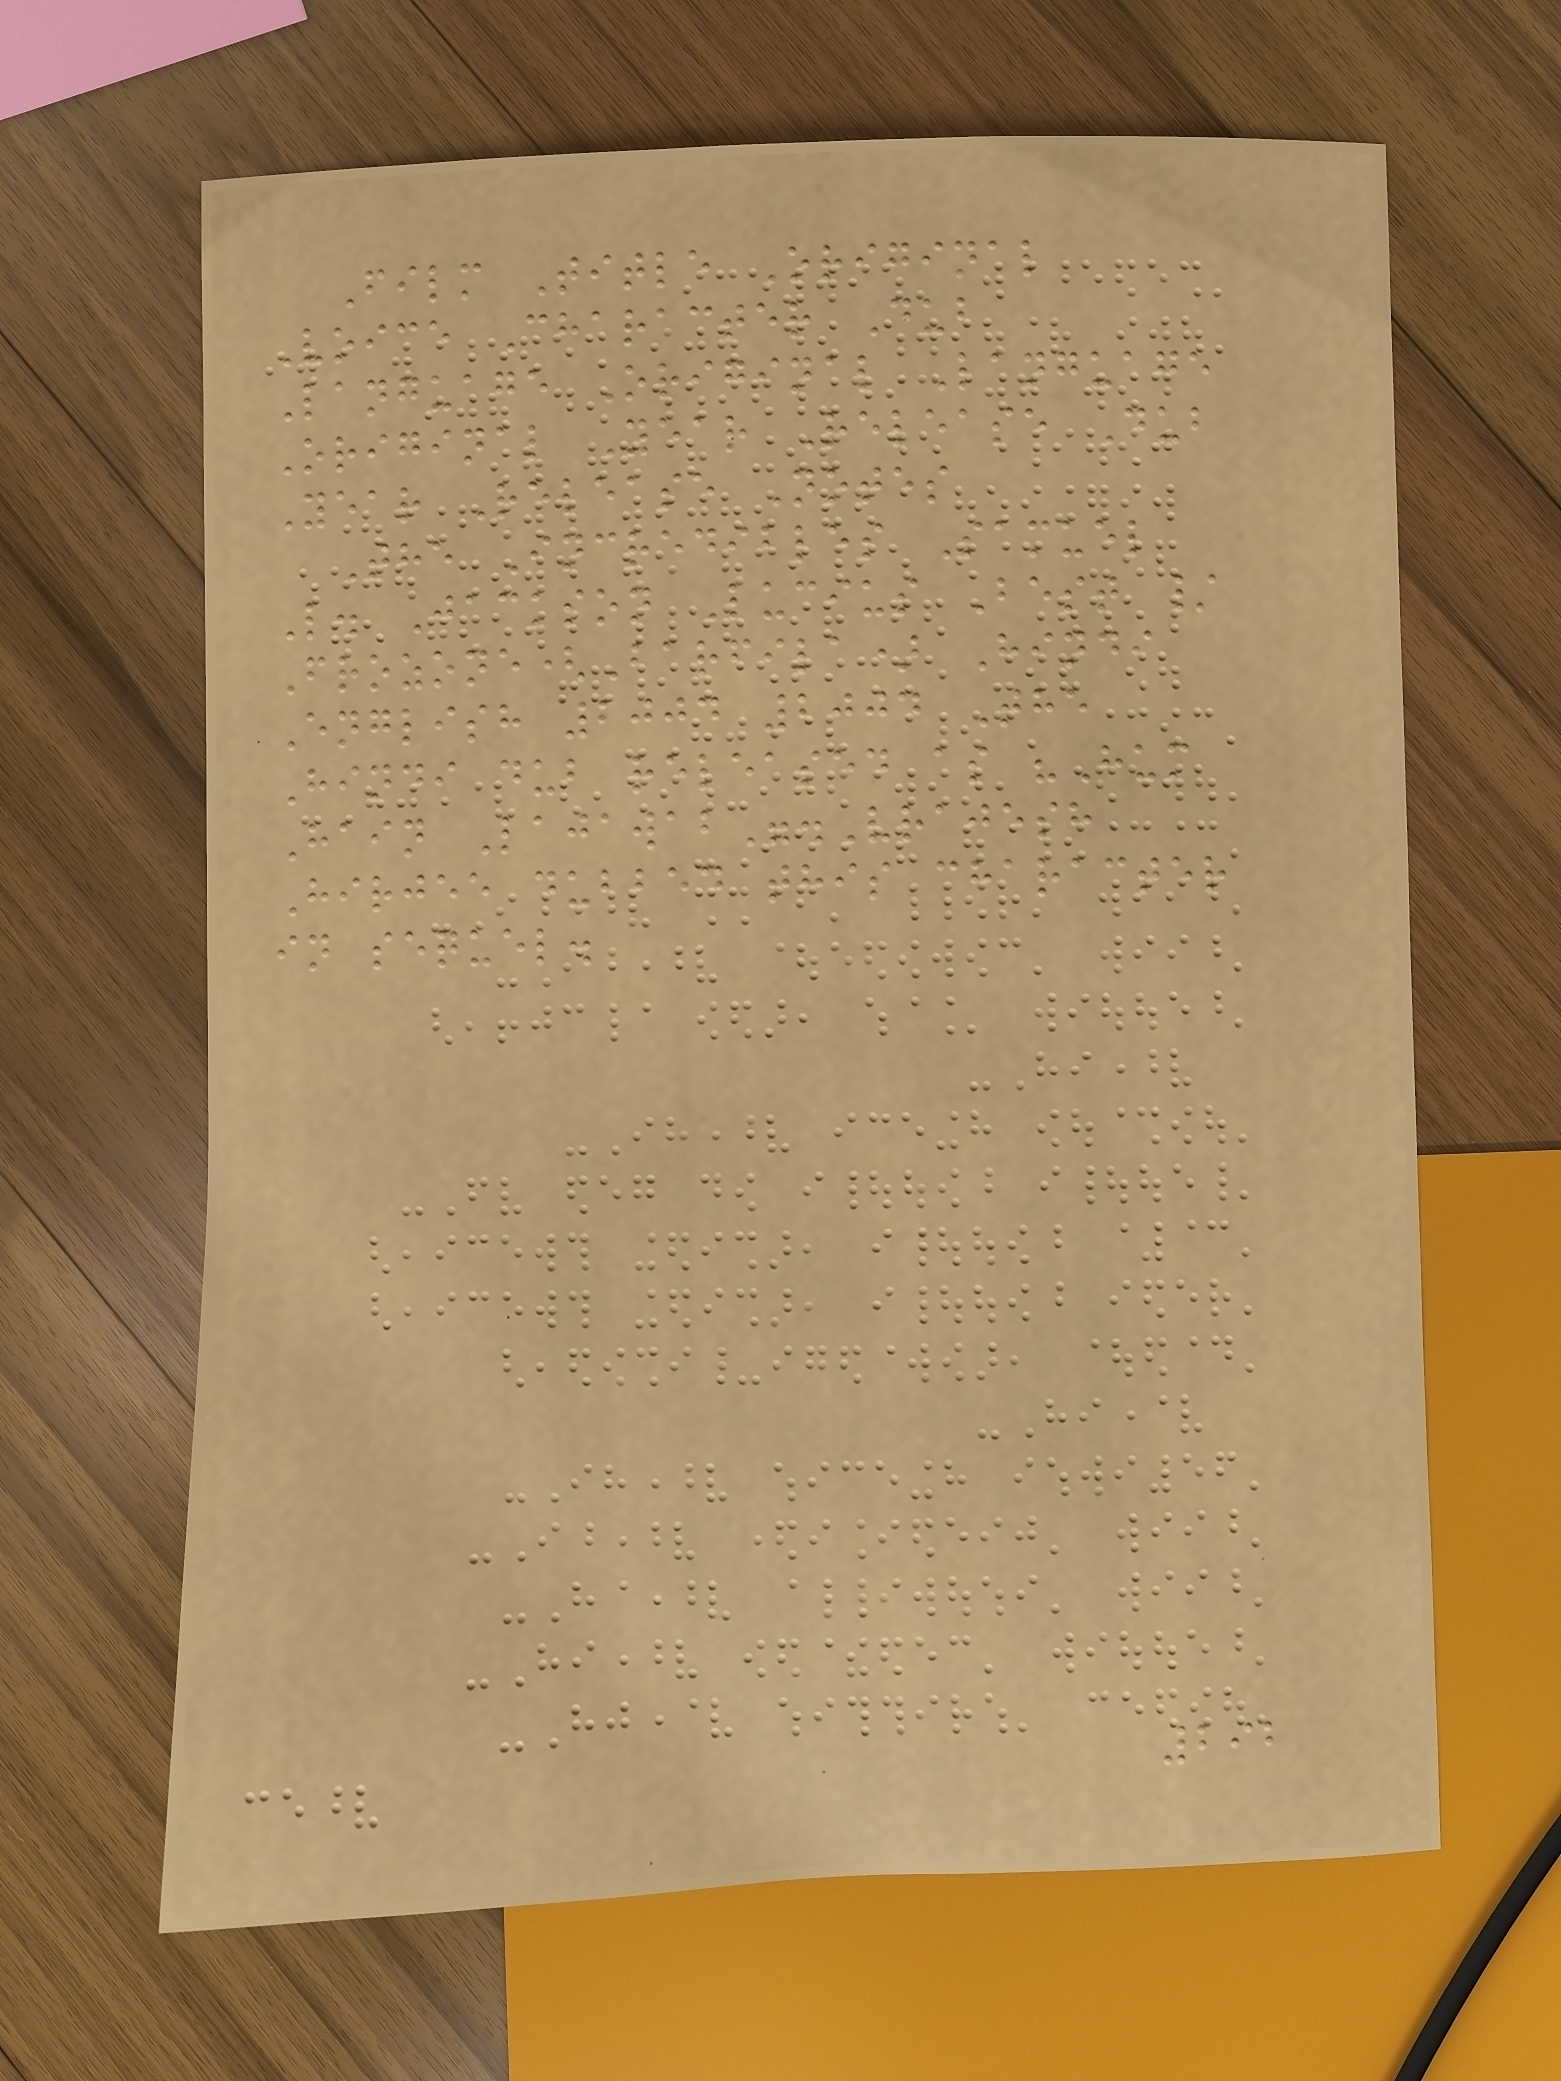Film Title Original
Voice Character Dub
Language Original Language
Original Year Release Dub
Year Release Notes
The Incredibles Samuel
L. Jackson Lucius Best /
Frozone(Barfila) Hindi
English 2004 2004 The
Hindi dub released as "Hum
Hain Lajawab".Vrajesh
Hirjee dubbed this character
in sequel.
292
